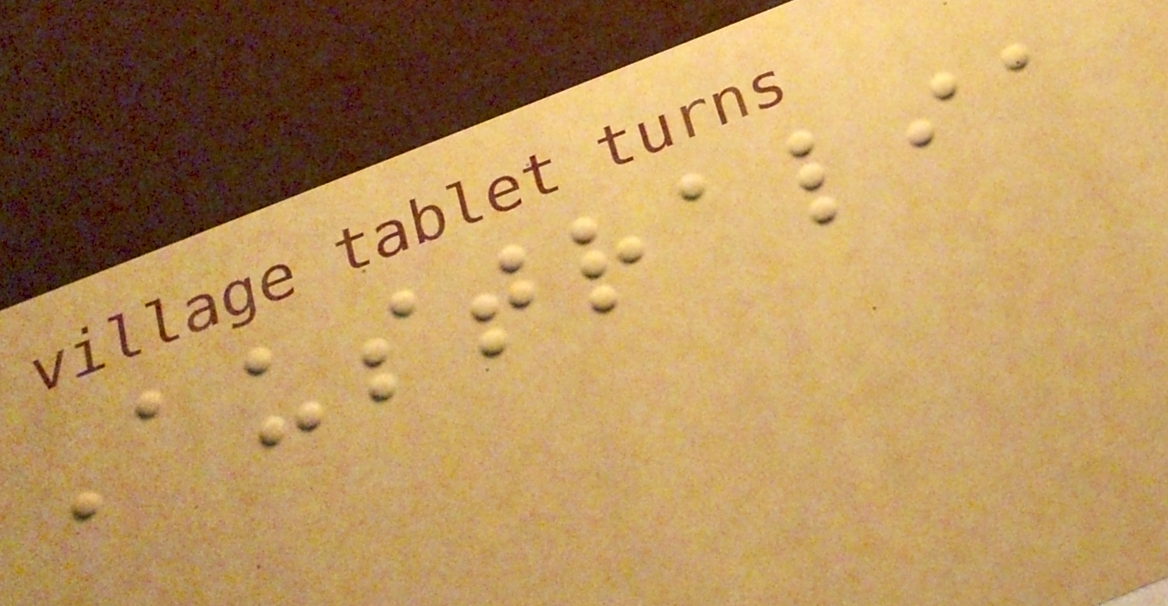Australia
